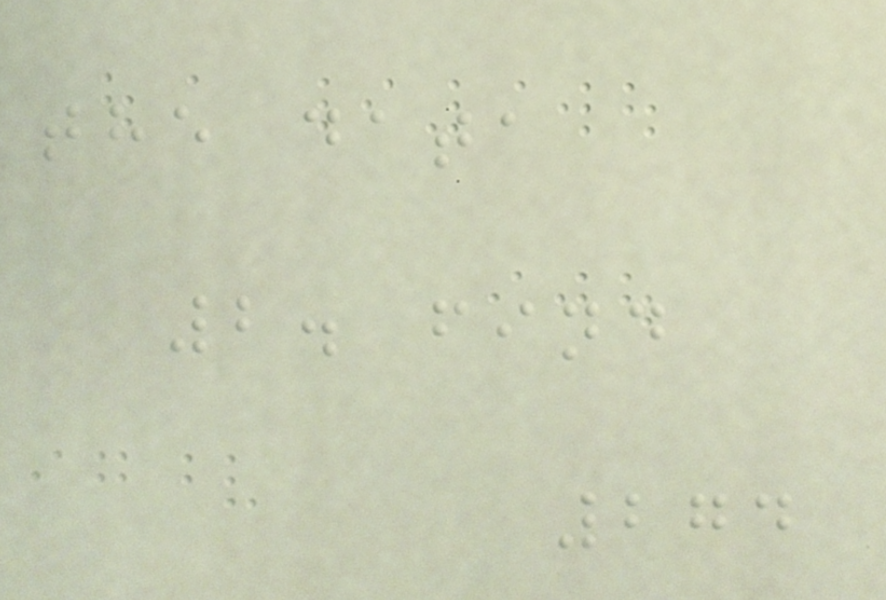the data
2. find
274
